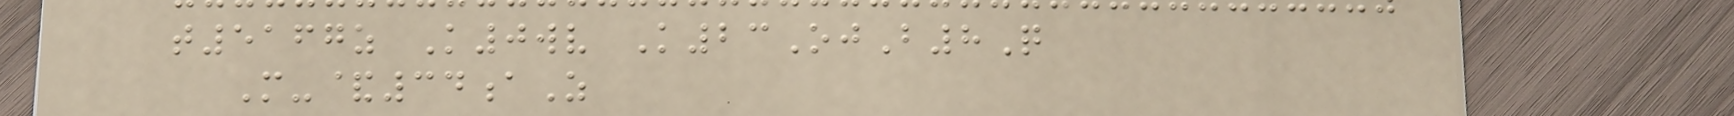t5167z K0wv K23OjB8Q
M-&34aZ
